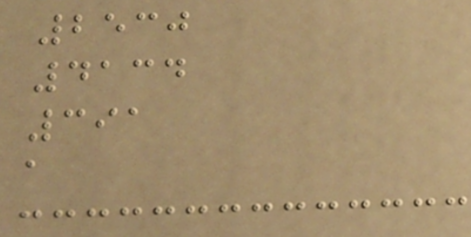2530
4134
391
a
